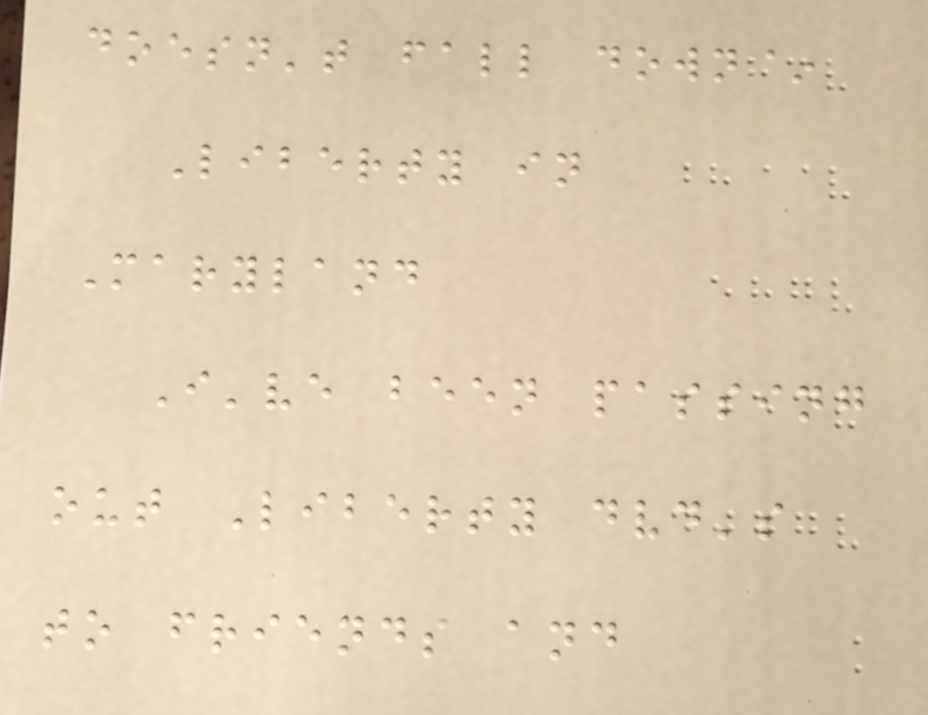doesn't fall down~
Liberty in
Maryland
I've been passing
out Liberty dvd's
to friends and
